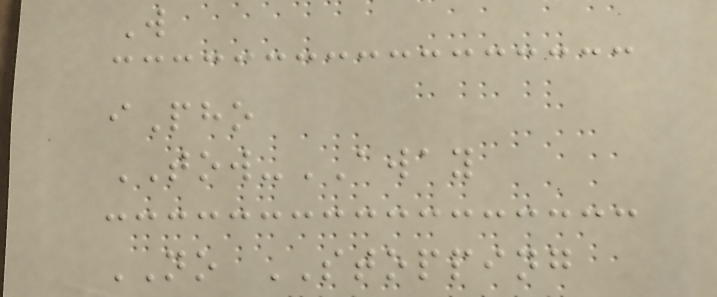W
iPho
TOW-AWAY
NO STOPPING
